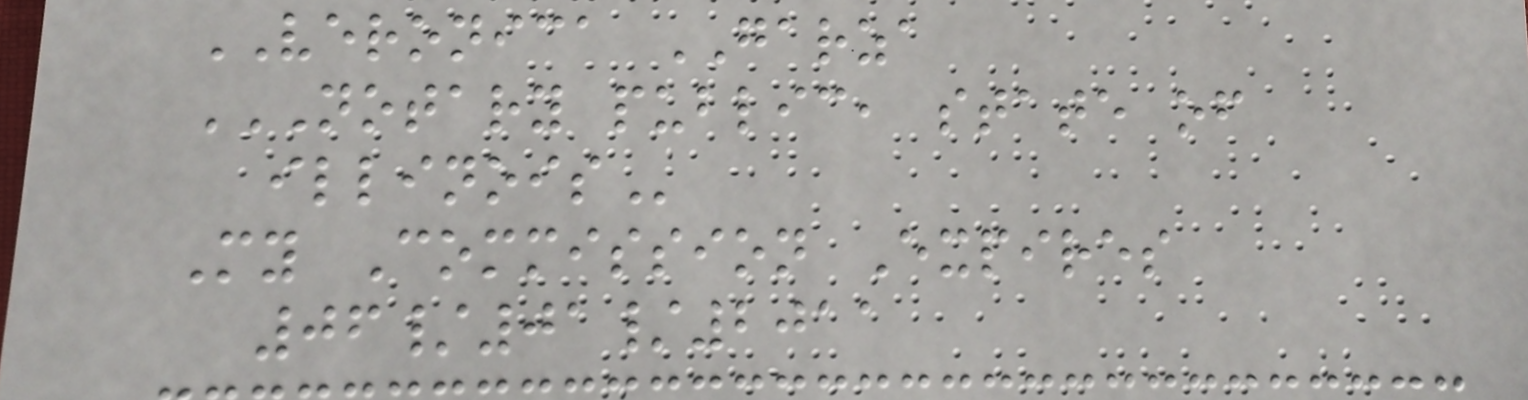VERONICA GARZA
NOTARY PUBLIC, STATE OF
ILLINOIS
My Commission Expires
06/01/2011
